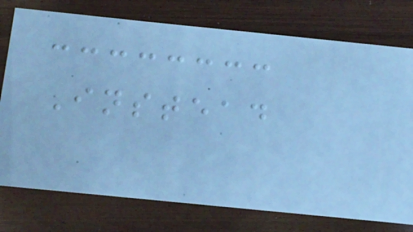Instead
